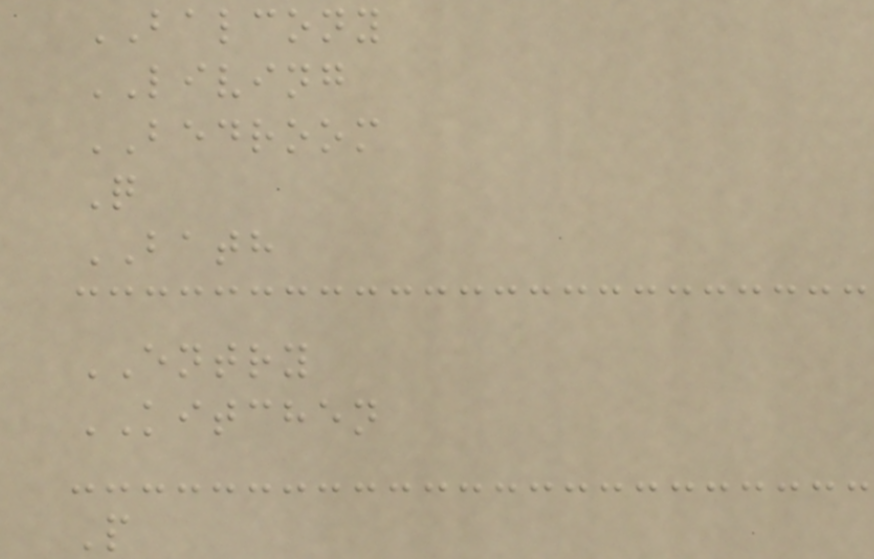BALCONY
LIVING
BEDROOM
Q
BATH
ENTRY
KITCHEN
P
